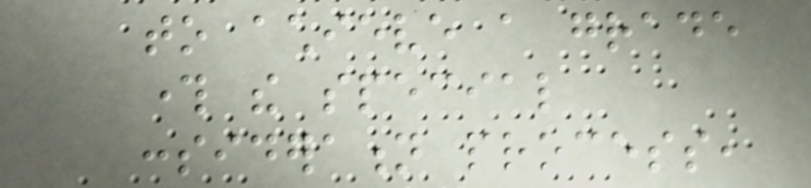to achieve a grade
through the special
consideration process,
